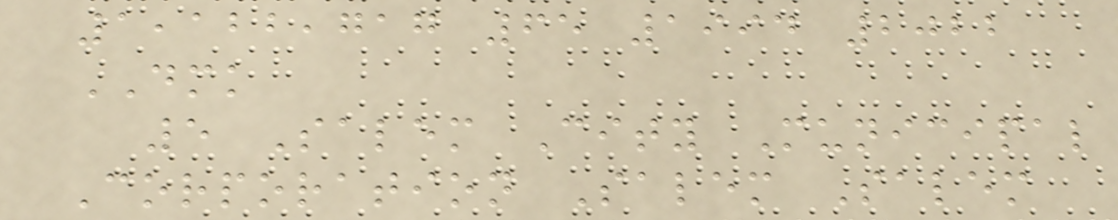1,122,717 65 1994 2022
DMK
5 Salem City Municipal
Corporation Salem Salem
